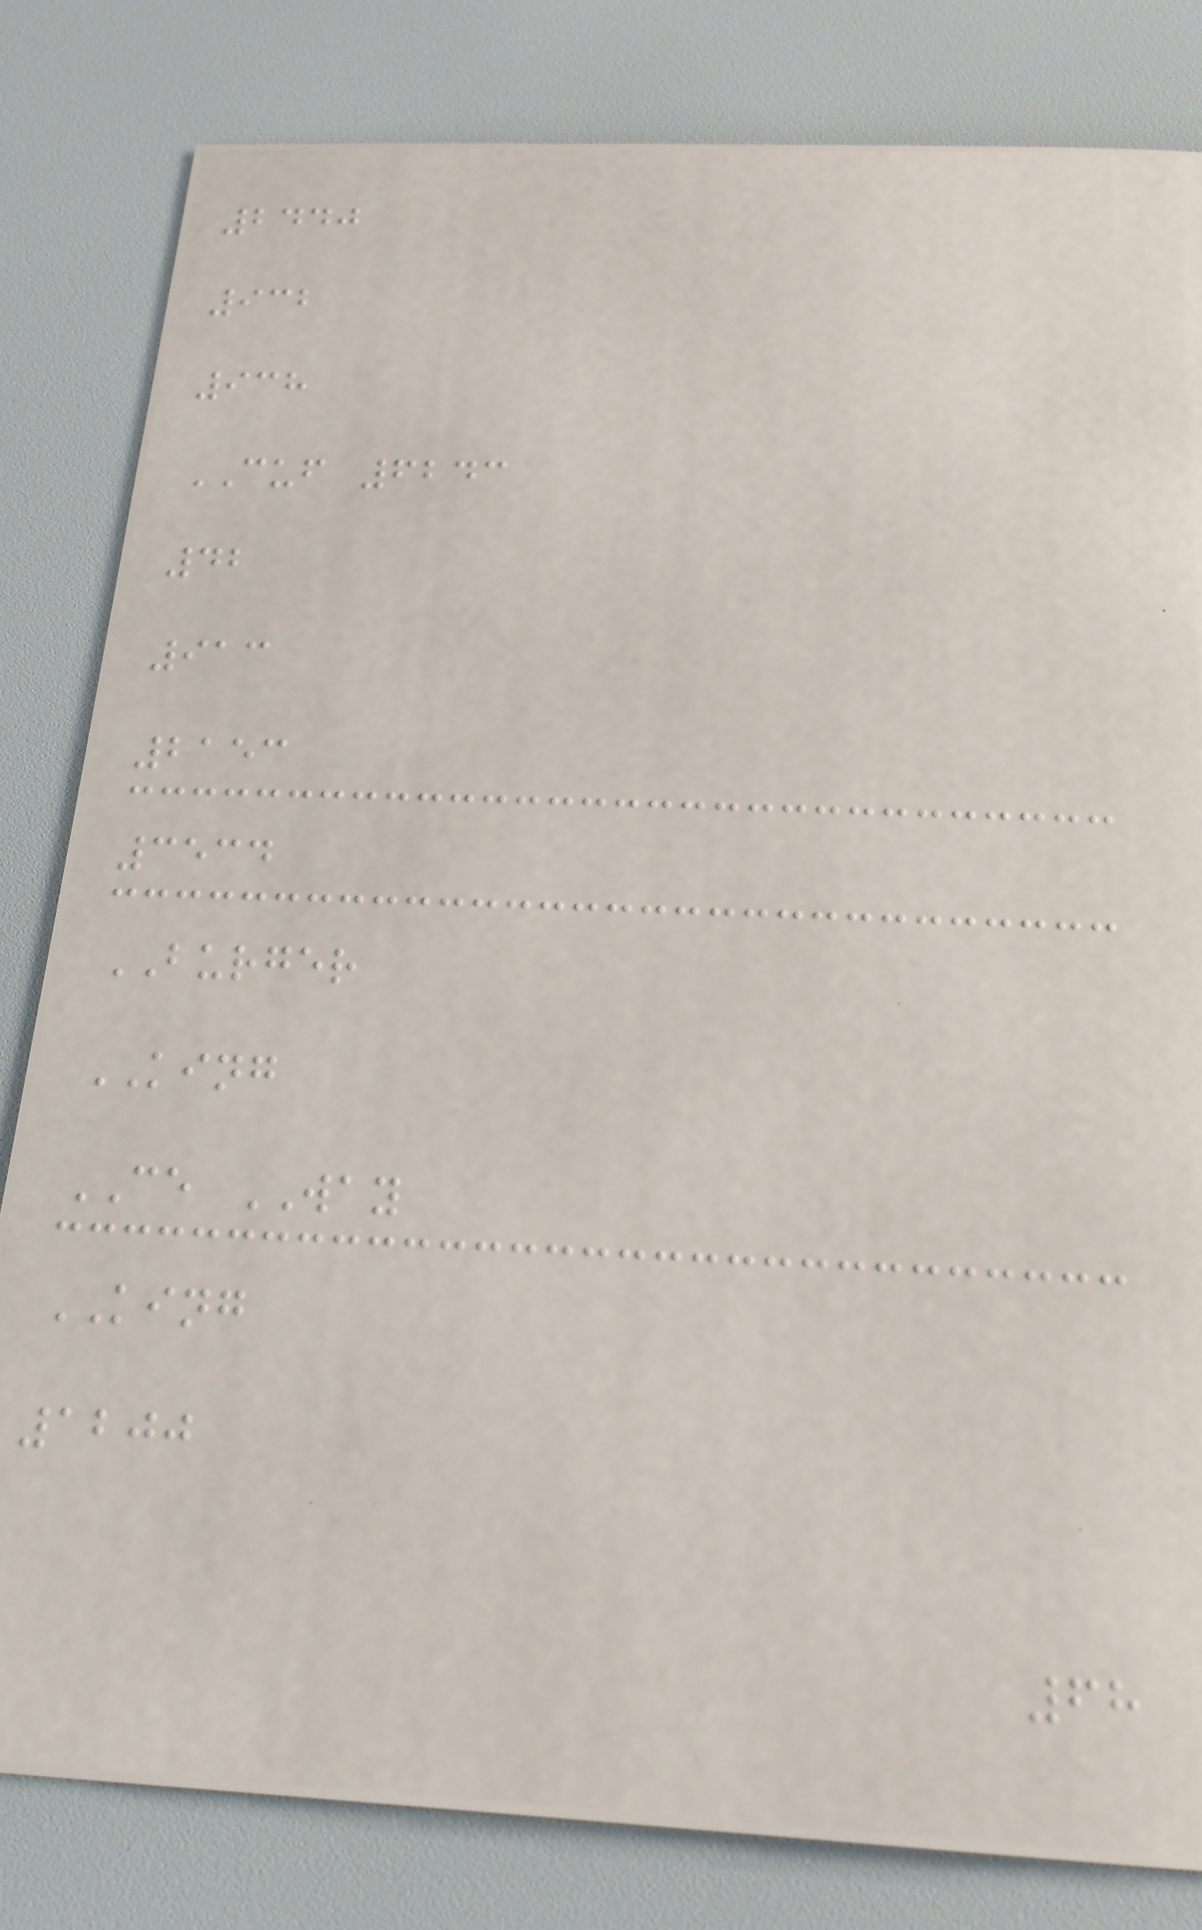2440
932
938
CUF 6243
42
913
2153
3534
BURGER
KING
CE WAY
KING
1200
68
